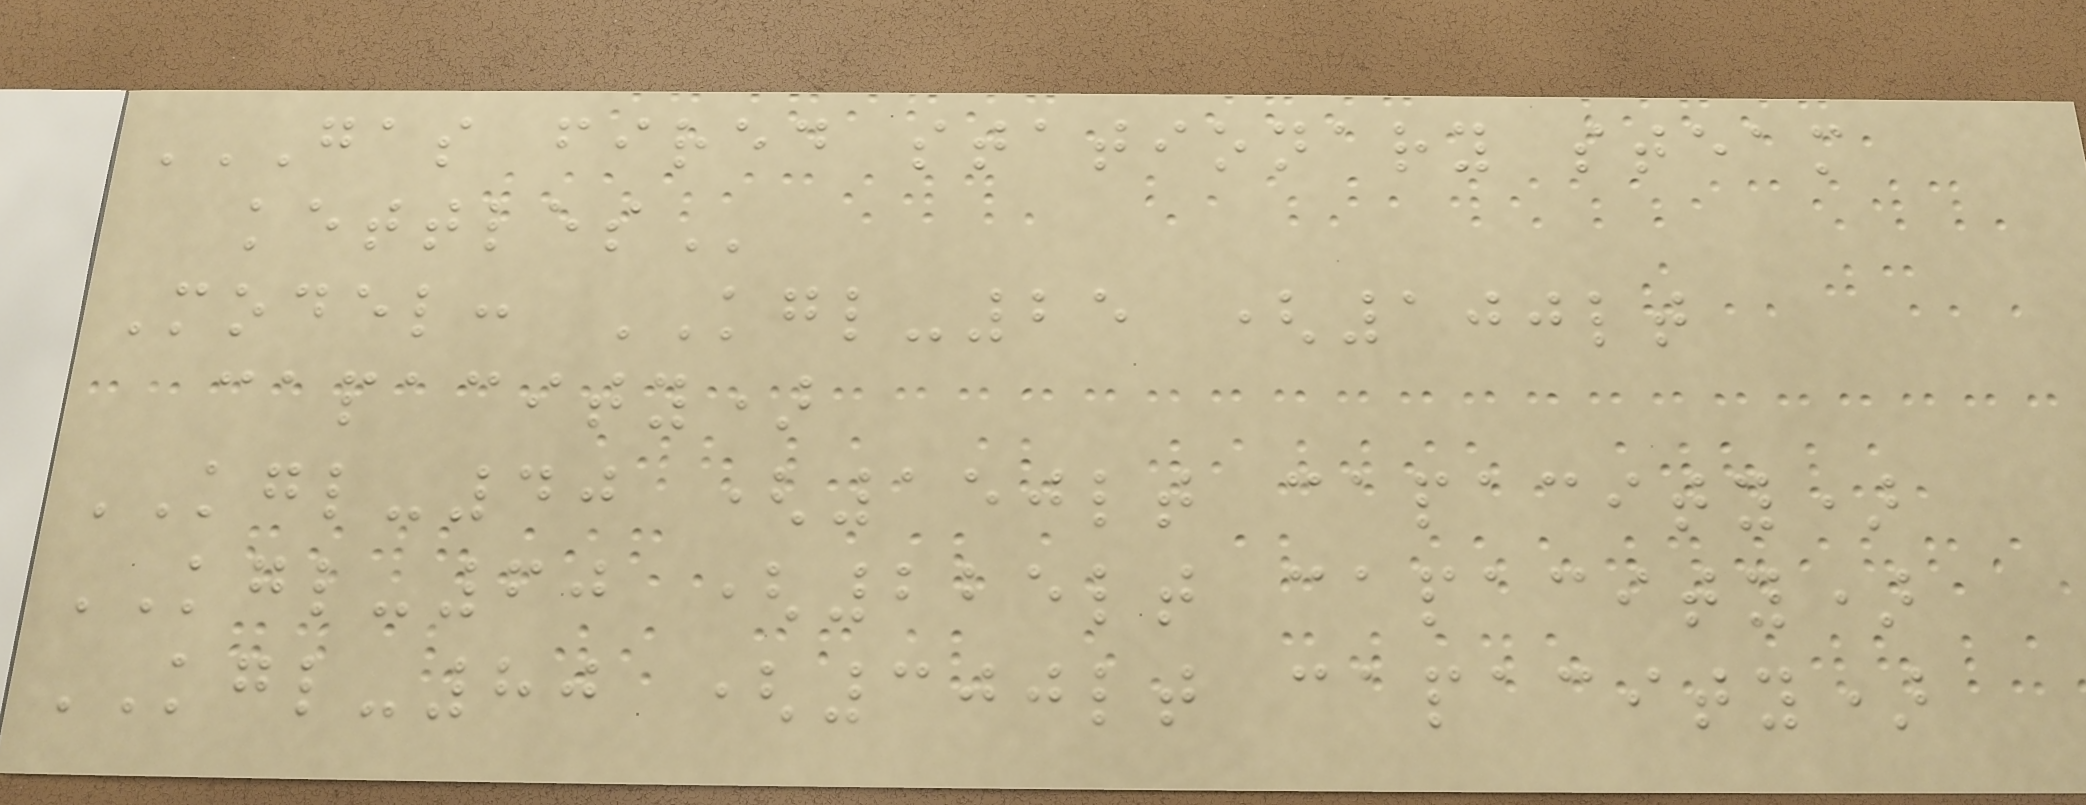GAS FIRED STATIONARY STEAM
KETTLES
Model: KGL-25 (100lt
capacity)
KGL-40 (150lt capacity)
KGL-60 (225lt capacity)
KGL-80 (300lt capacity)
